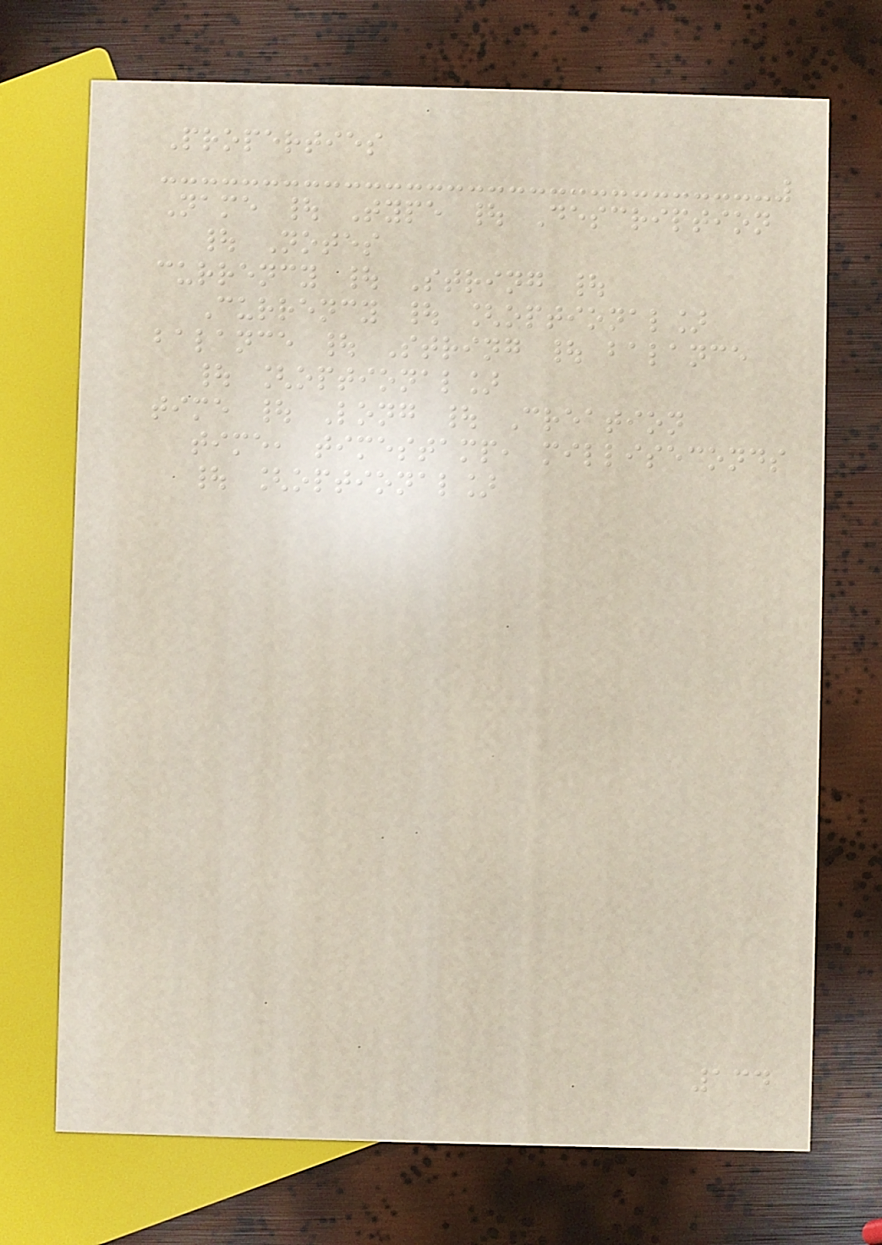Properties
Name | Type | Description
| Notes
currency | String |
Currency | [optional]
balance | String | balance
| [optional]
time | Long | Creation
time, timestamp, milliseconds
| [optional]
134
